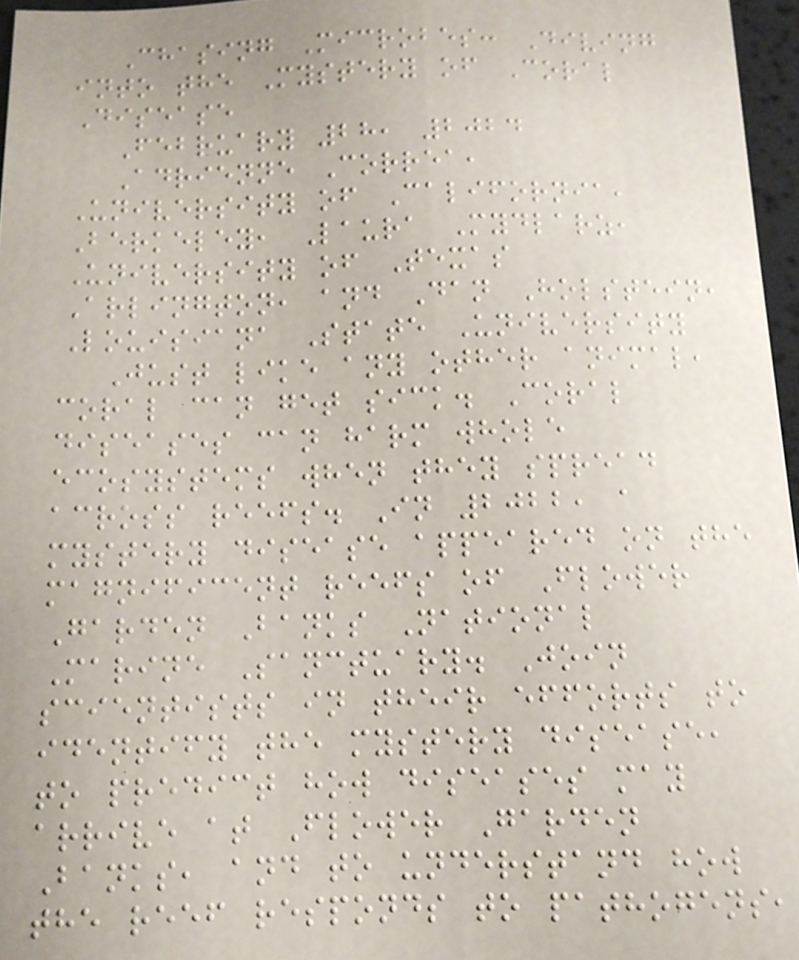Chasing Microbes: Diving
into the Mystery of Coral
Disease
February 28, 2024
Adrienne Correa,
University of California,
Berkeley, Laura Mydlarz,
University of Texas
Arlington, and Dan Holstein,
Louisiana State University
Just like any other animal,
coral can get sick. Coral
diseases can harm whole
ecosystems when they spread
across reefs. In 2022, a
mystery disease appeared on the
magnificent reefs of Flower
Garden Banks National
Marine Sanctuary. Join
scientists in their efforts to
identify the mystery disease,
to predict how diseases may
arrive at Flower Garden
Banks, and to understand how
the reef responds to pathogens,
